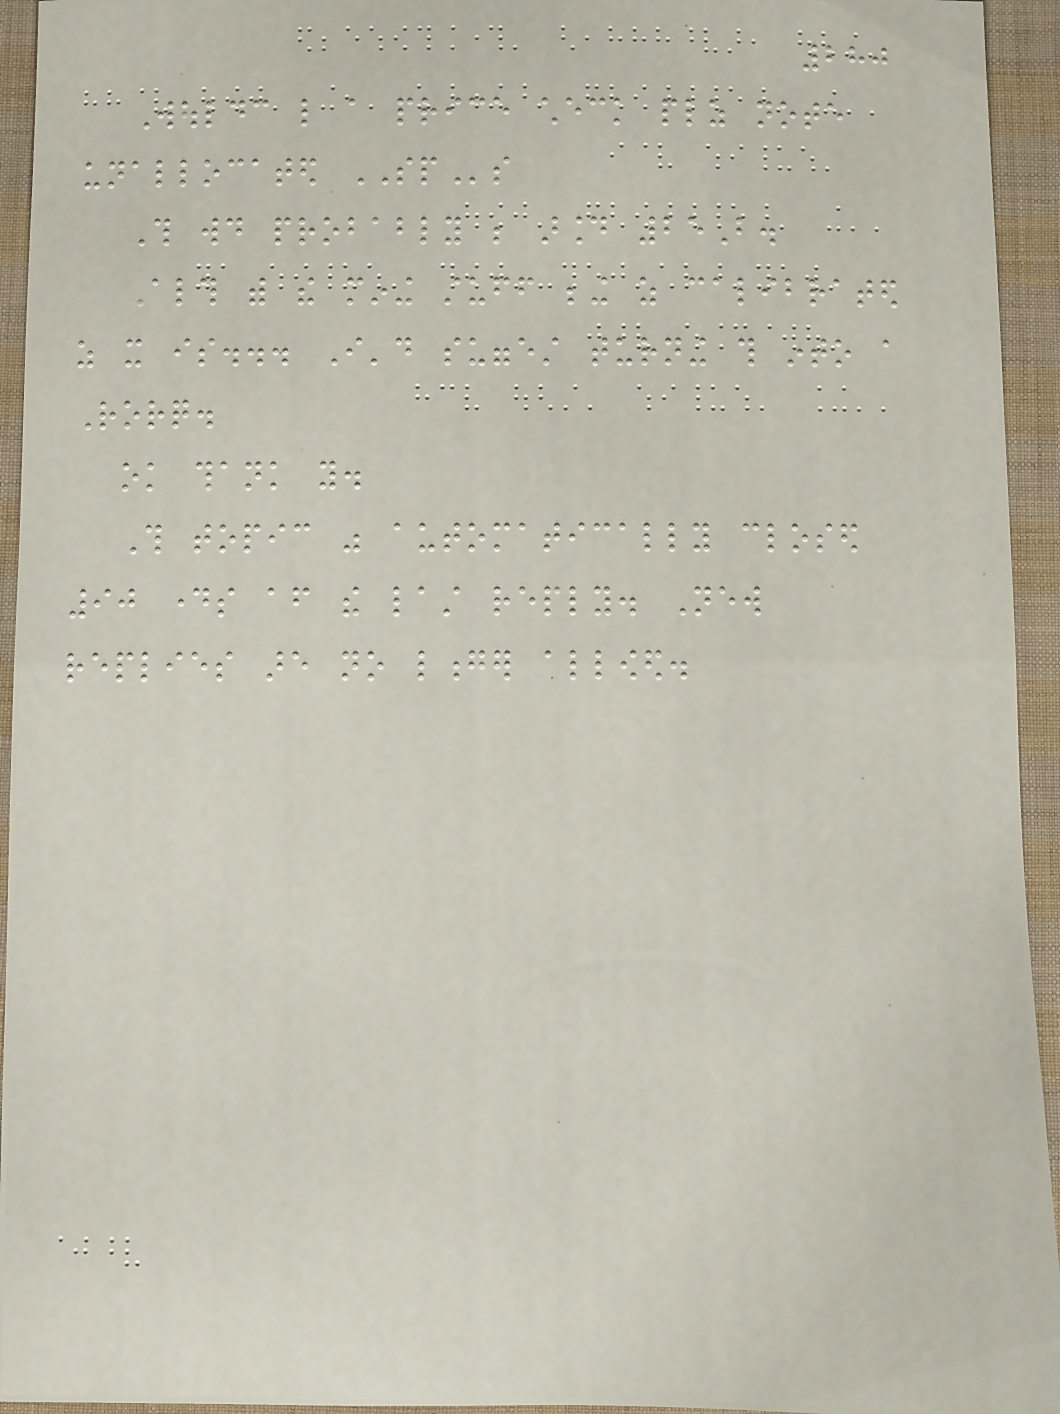280
Wouldc like a price check plz note
unallocated SPs
This would probably be around 25B.
Although with the mining stuff being as calibrated
as it is... I'd suggest turning this into a
Rorq.
ok thank you.
This topic was automatically closed
90 days after the last reply. New
replies are no longer allowed.
